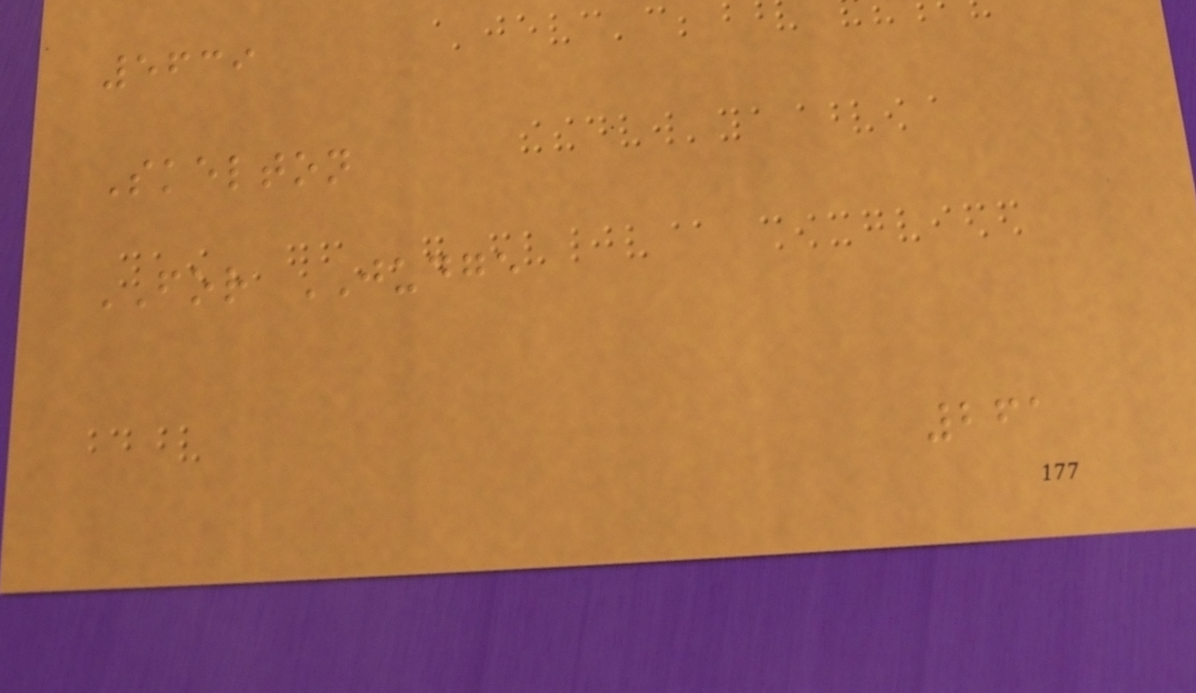5639
Skelton
FOR JUDGE
261
